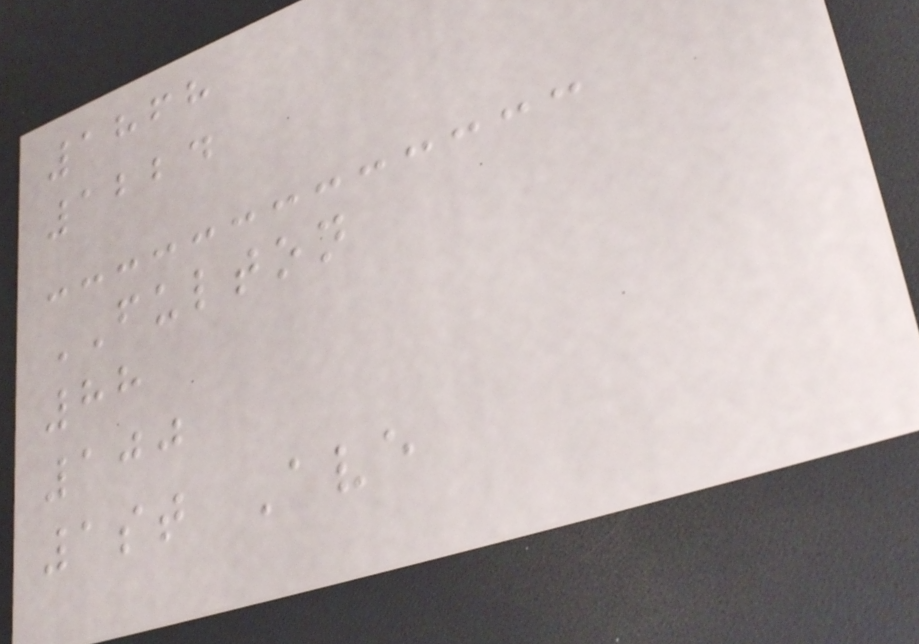1868
1224
FULTON
88
100
1st Ave
